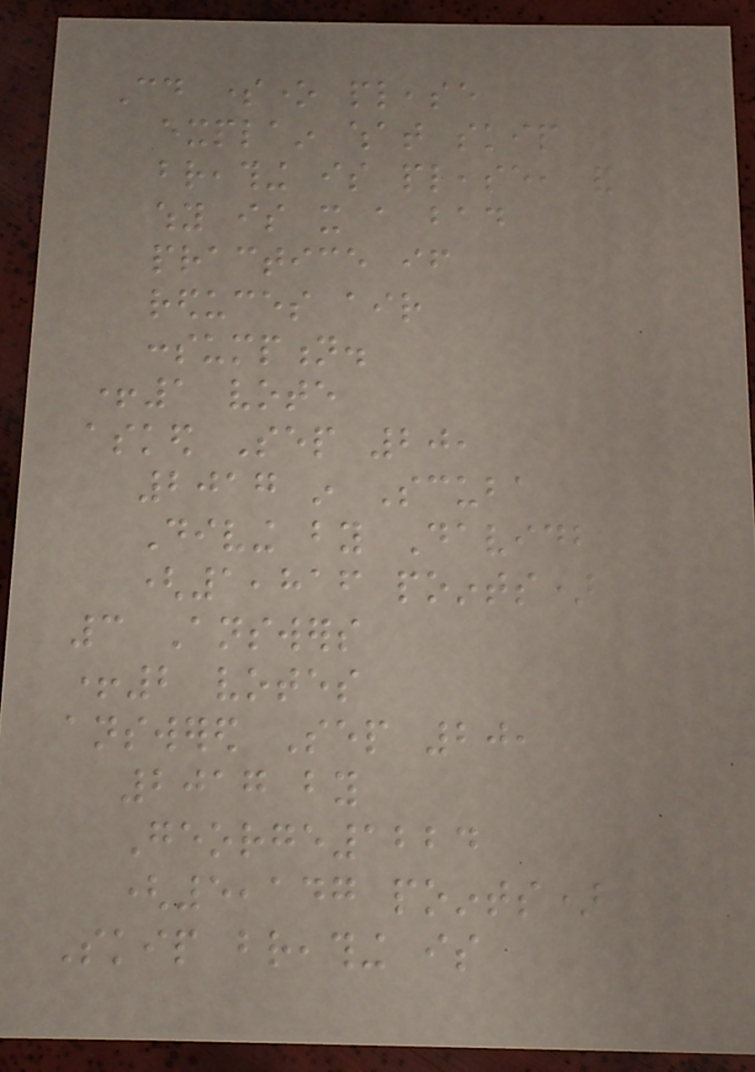Could someone please
explain what skip
breathing is please, and
why is it a bad
practice if
reduces air
consumption.
+1 vote
asked Sep 20,
2017 in Scuba
Diving by Davidb
(1,816 points)
3 Answers
+2 votes
answered Sep 20,
2017 by
George1224
(5,147 points)
Skip breathing is
